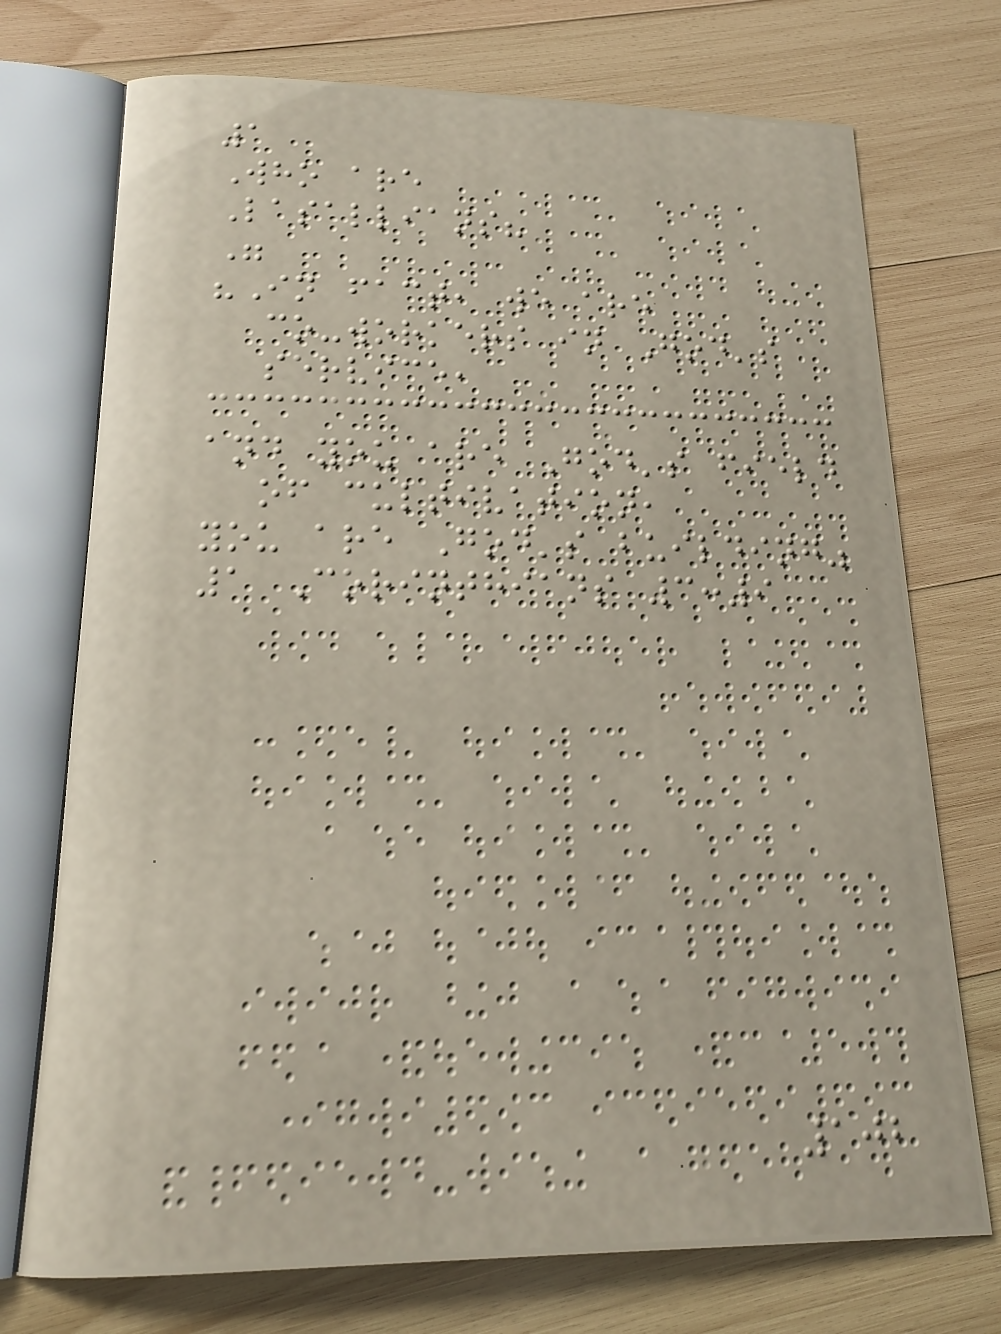1
Who are
Lasallians?
"
"In fact, we are
co-workers in God's
service,
and you are God's field
of cultivation,
you are God's building"
1 Corinthians 3:9
102
